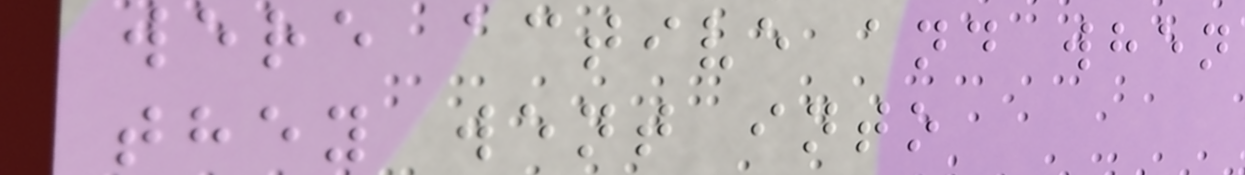were active and when
they went into
